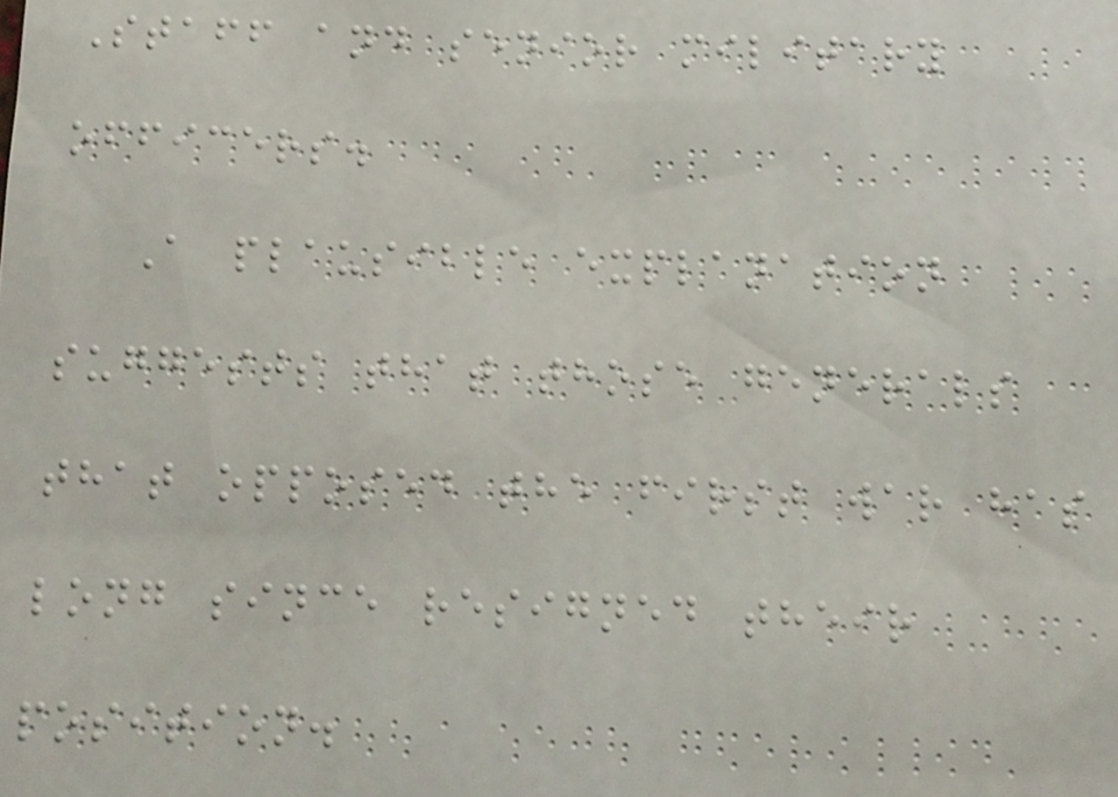Staff and senior military
officers.
A plausible explanation
suggests that those generals
that opposed the first war has
long since resigned their
position.
